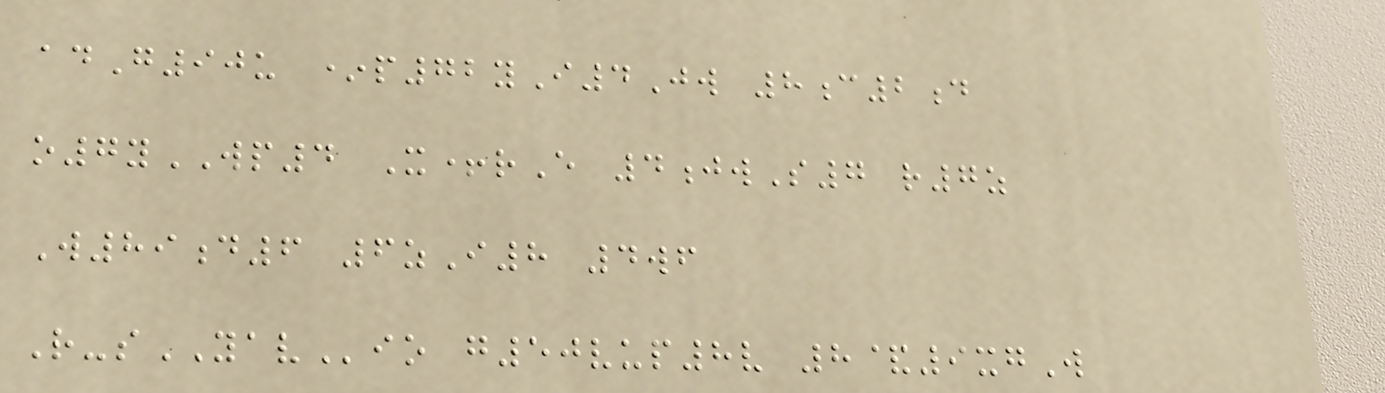adG90u *p72yI4Jw 8c2d
o7yWP4 X+rE 4jwS7 r7z
W89d6 6zI8 4wf
R-sYAVio g50vup8v 8&9xgW
